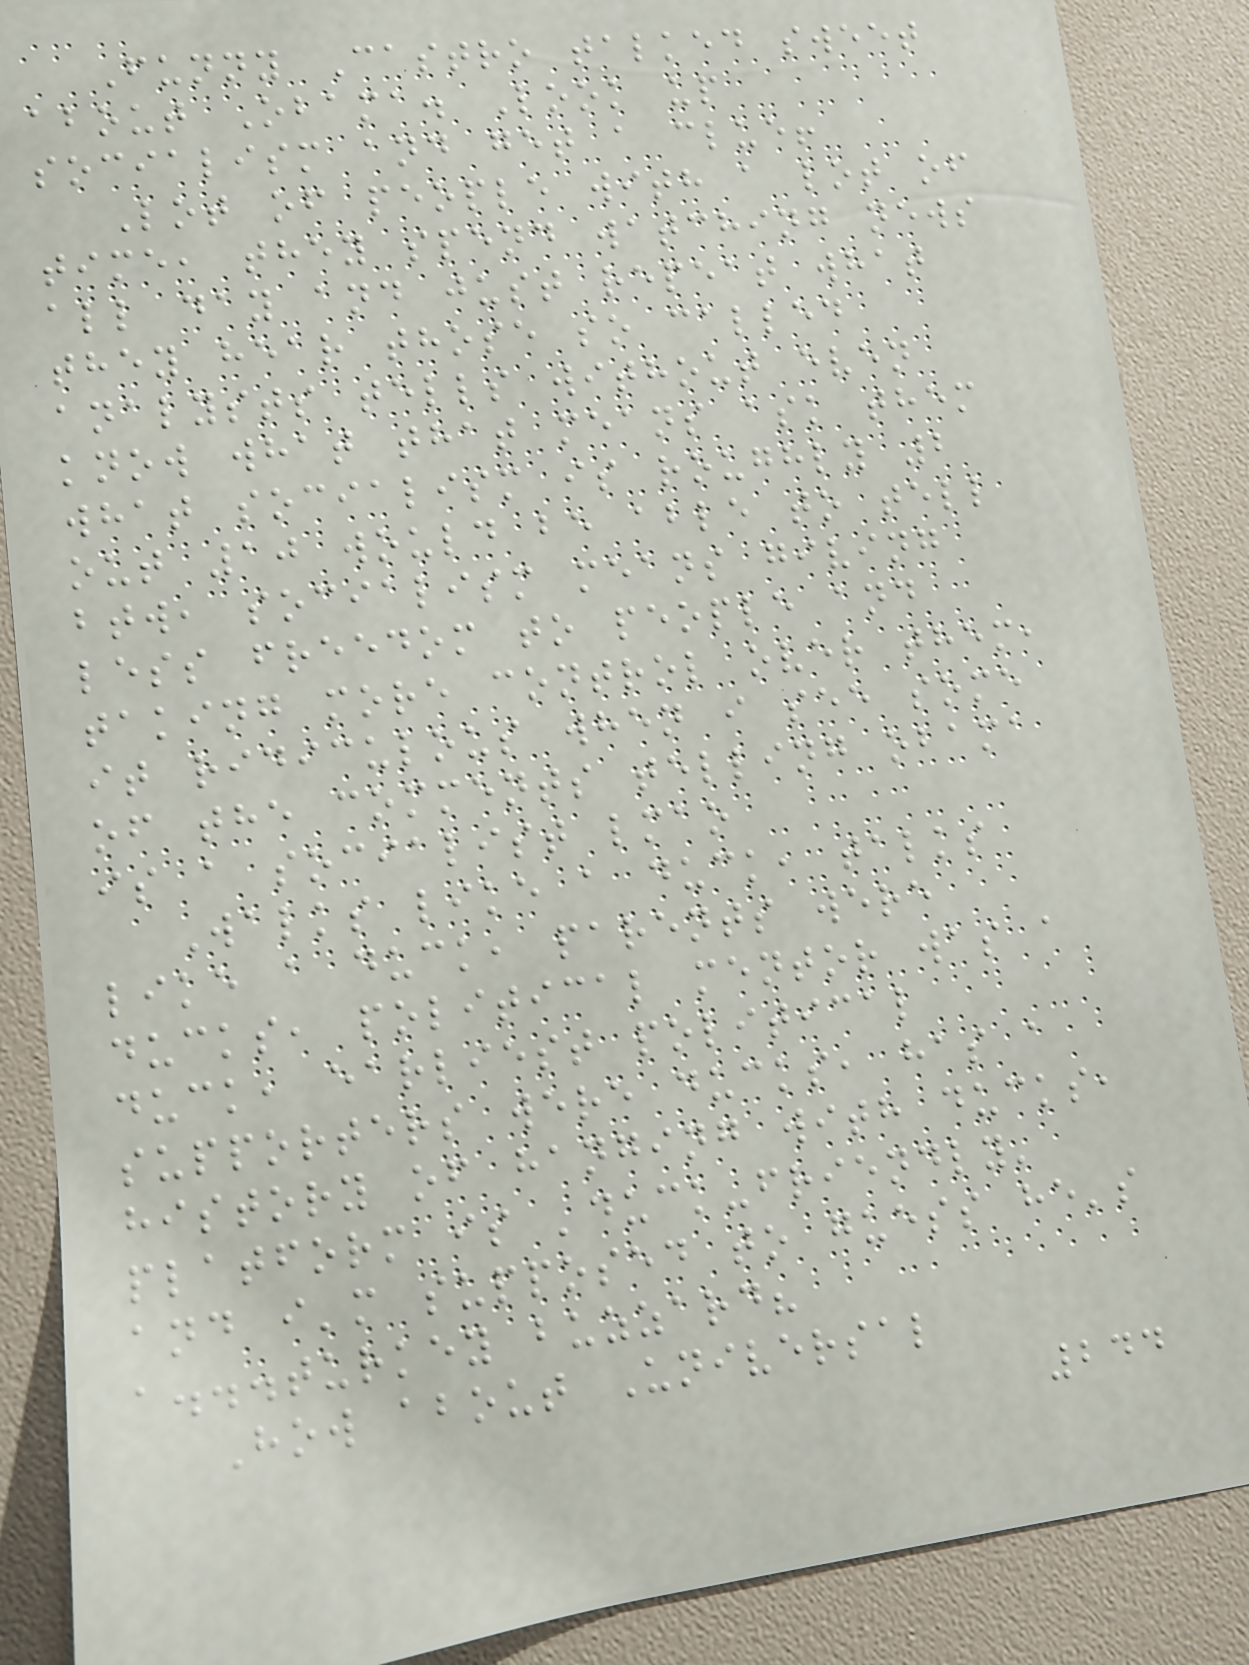Funny Castro talked sweet
about Obama. Look up
socialism and get a clue!
Lot of people with a lot of
time, they spend watching news
all day and just repeat what
they hear those so called
analysts tells without even
know what that means ask them
what socialism is roughly 2
out 10 would be able to tell
btw, socialism means giving
less freedom to people and
taking more control over them,
it ridiculous when i see some
of the comments telling obama
is a socialist lmao
Walks like a duck, talks
like a duck, parents were
ducks, political mentor was a
duck, earliest political
supporters were ducks, has a
history of hanging with ducks,
platform is 'duck-friendly'
and i'm supposed to guess he's
a...turkey buzzard?
How about Universal
244
